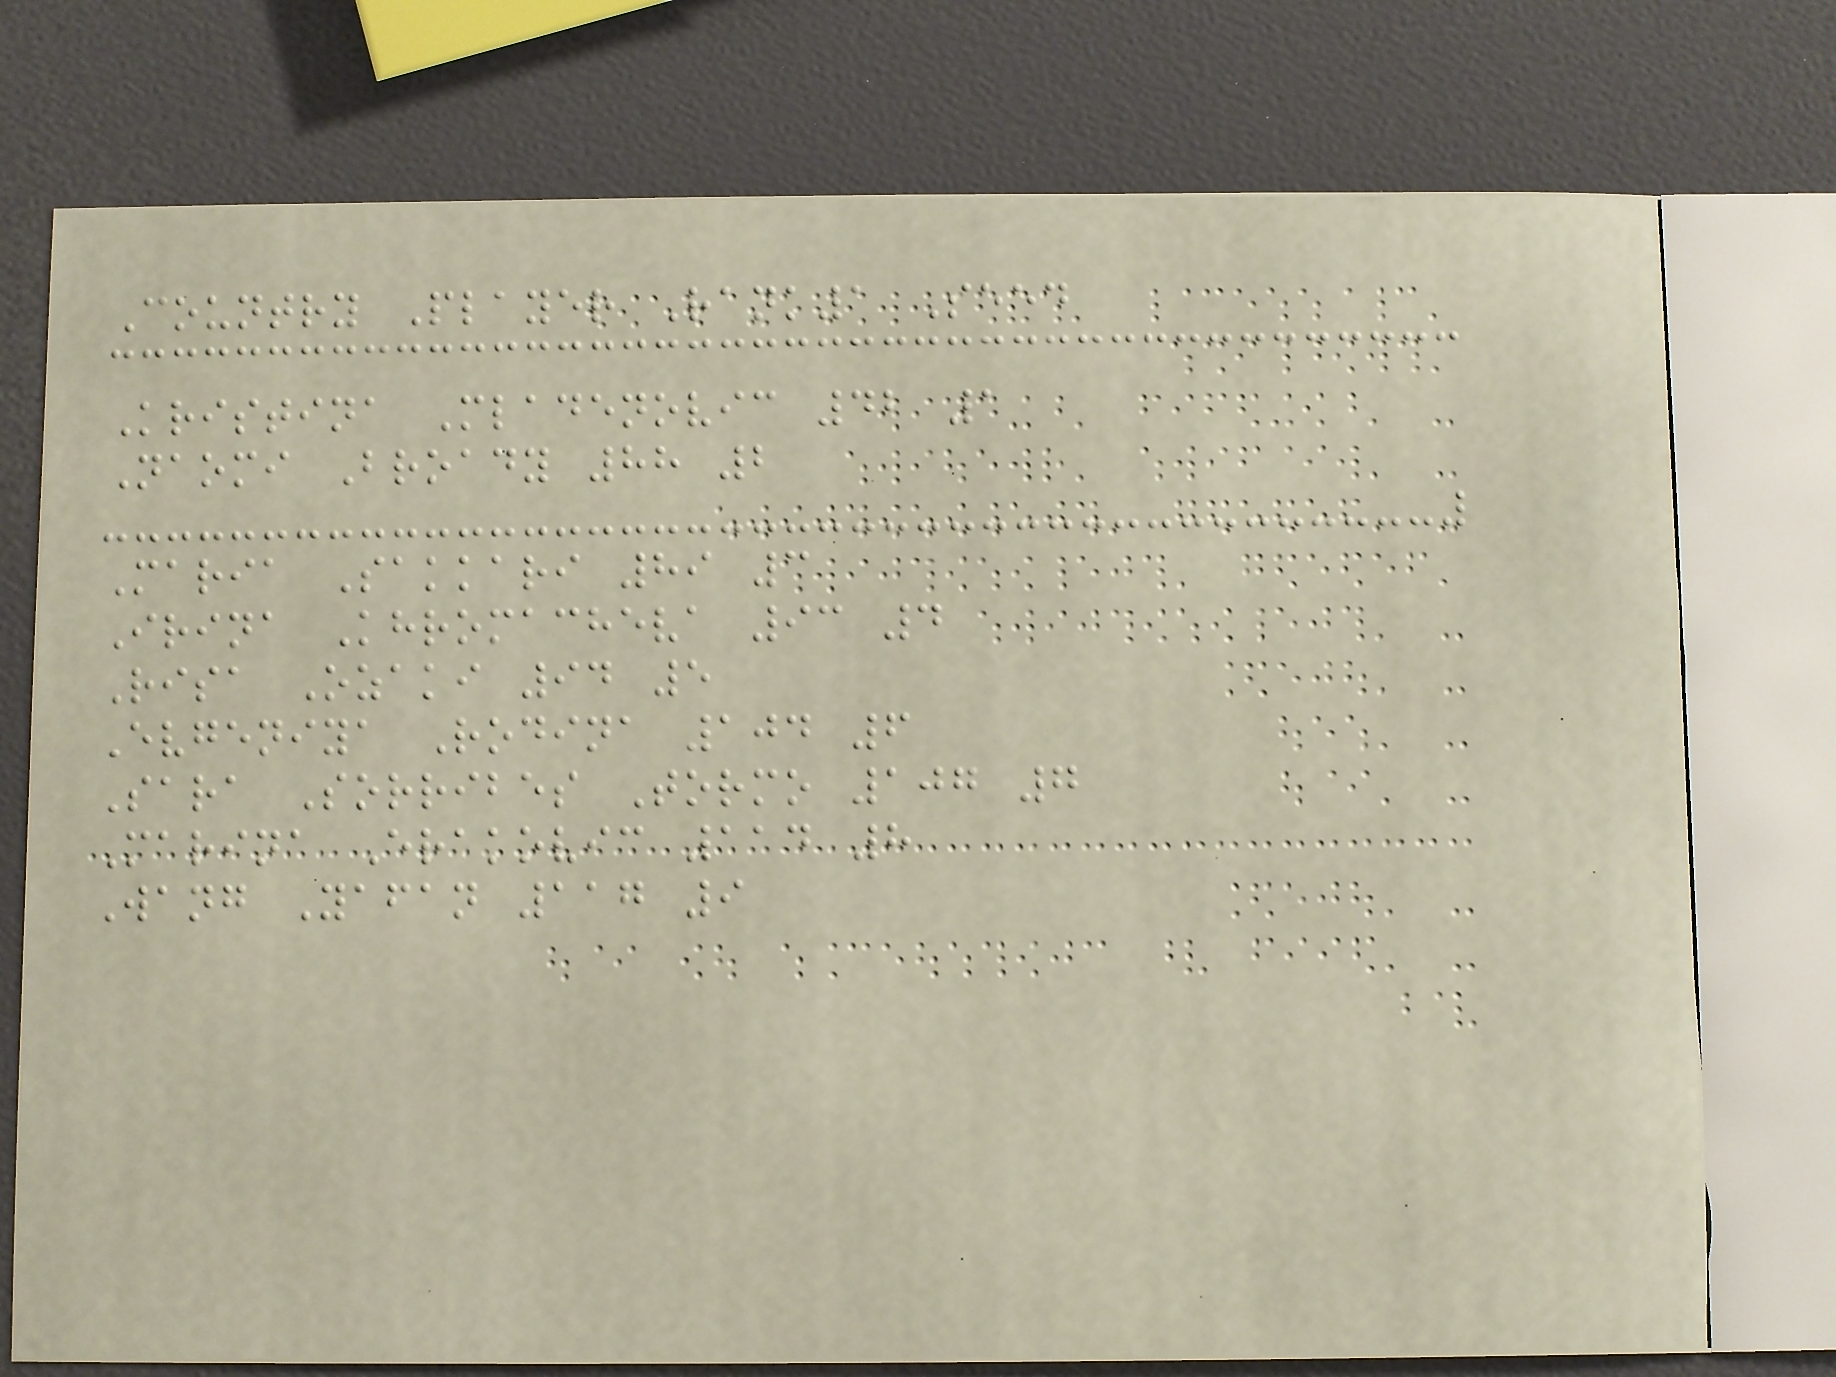Country Player Rank1 Seed
Kristina Mladenovic 42 1
Naomi Broady 88 2
Maria Sakkari 89 3
Irina Khromacheva 93 4
Risa Ozaki 94 5
Evgeniya Rodina 104 6
Sara Sorribes Tormo 107 7
Marina Erakovic 114 8
Wang Yafan 117 9
